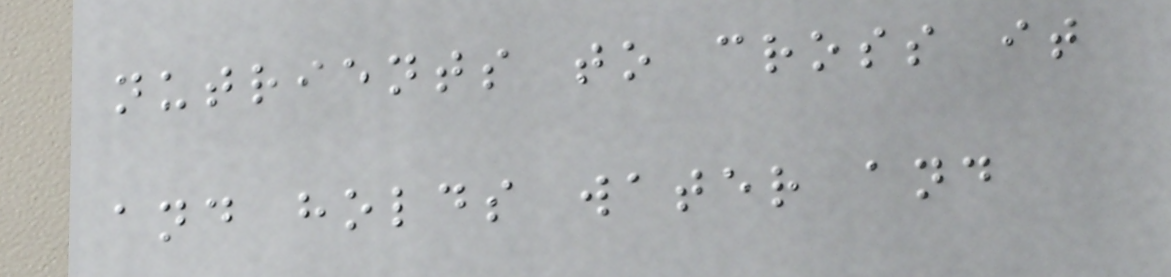nutrients to cross it
and holds water and
